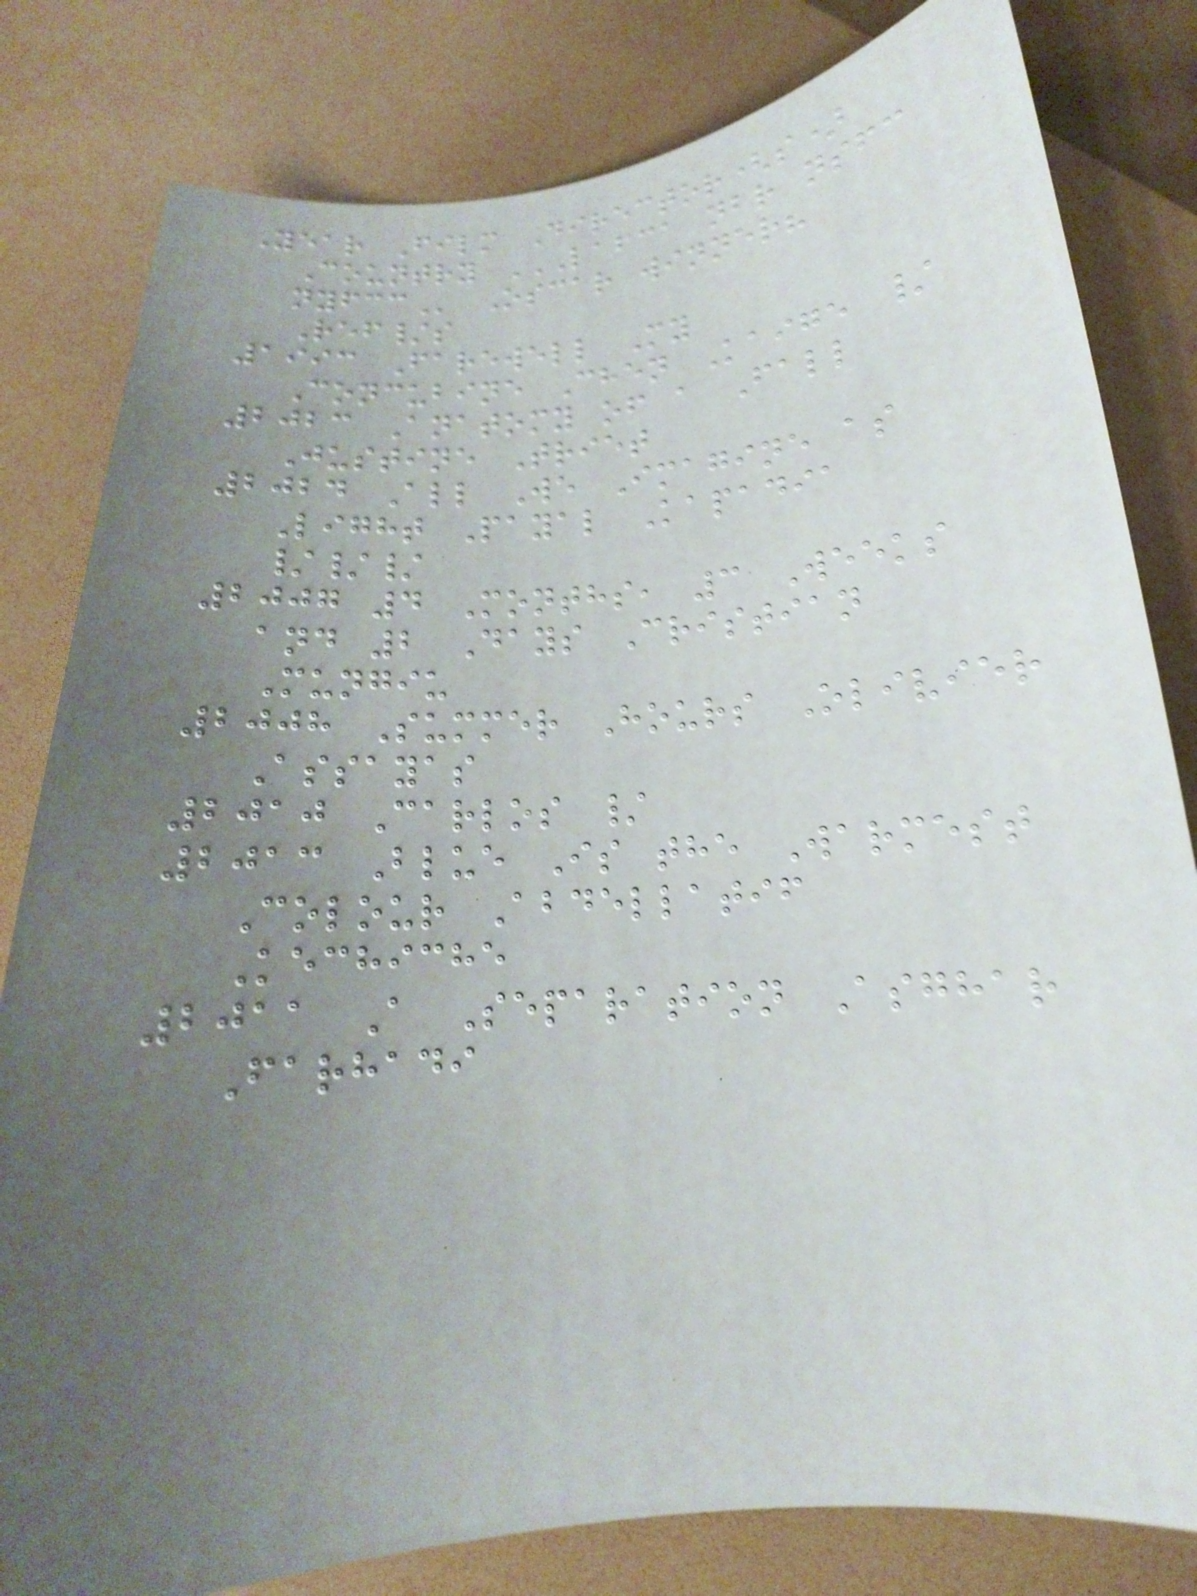Year Film Director(s)
Country LAFCA NBR NSFC
NYFCC Oscar winner?
Ref/s
1993 Farewell My
Concubine Chen Kaige /
2023 Anatomy of a Fall
Justine Triet
2024 All We Imagine as
Light Payal Kapadia
///
2007 4 Months, 3 Weeks
and 2 Days Cristian
Mungiu
2008 Summer Hours Olivier
Assayas
2010 Carlos /
2013 Blue Is the Warmest
Colour Abdellatif
Kechiche
2011 A Separation Asghar
Farhadi
